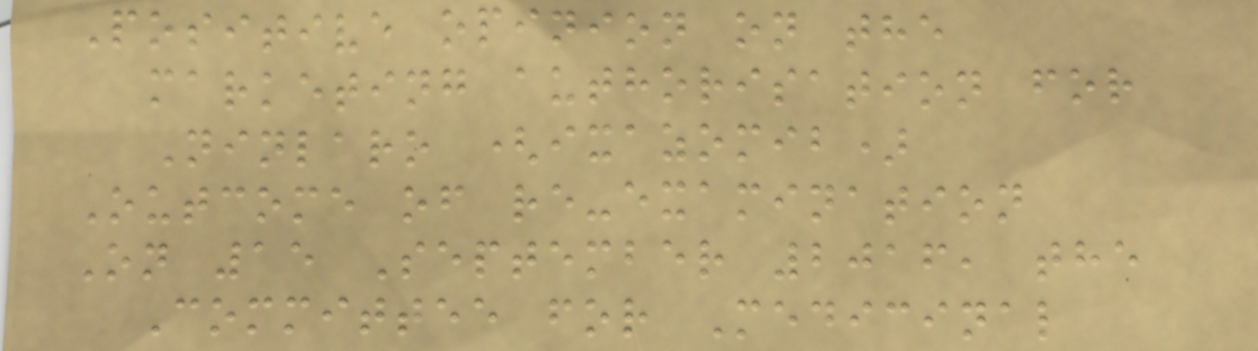Positive opinion on the
marketing authorisation for
Ninlaro (ixazomib)
Outcome of re-examination
On 15 September 2016, the
Committee for Medicinal
